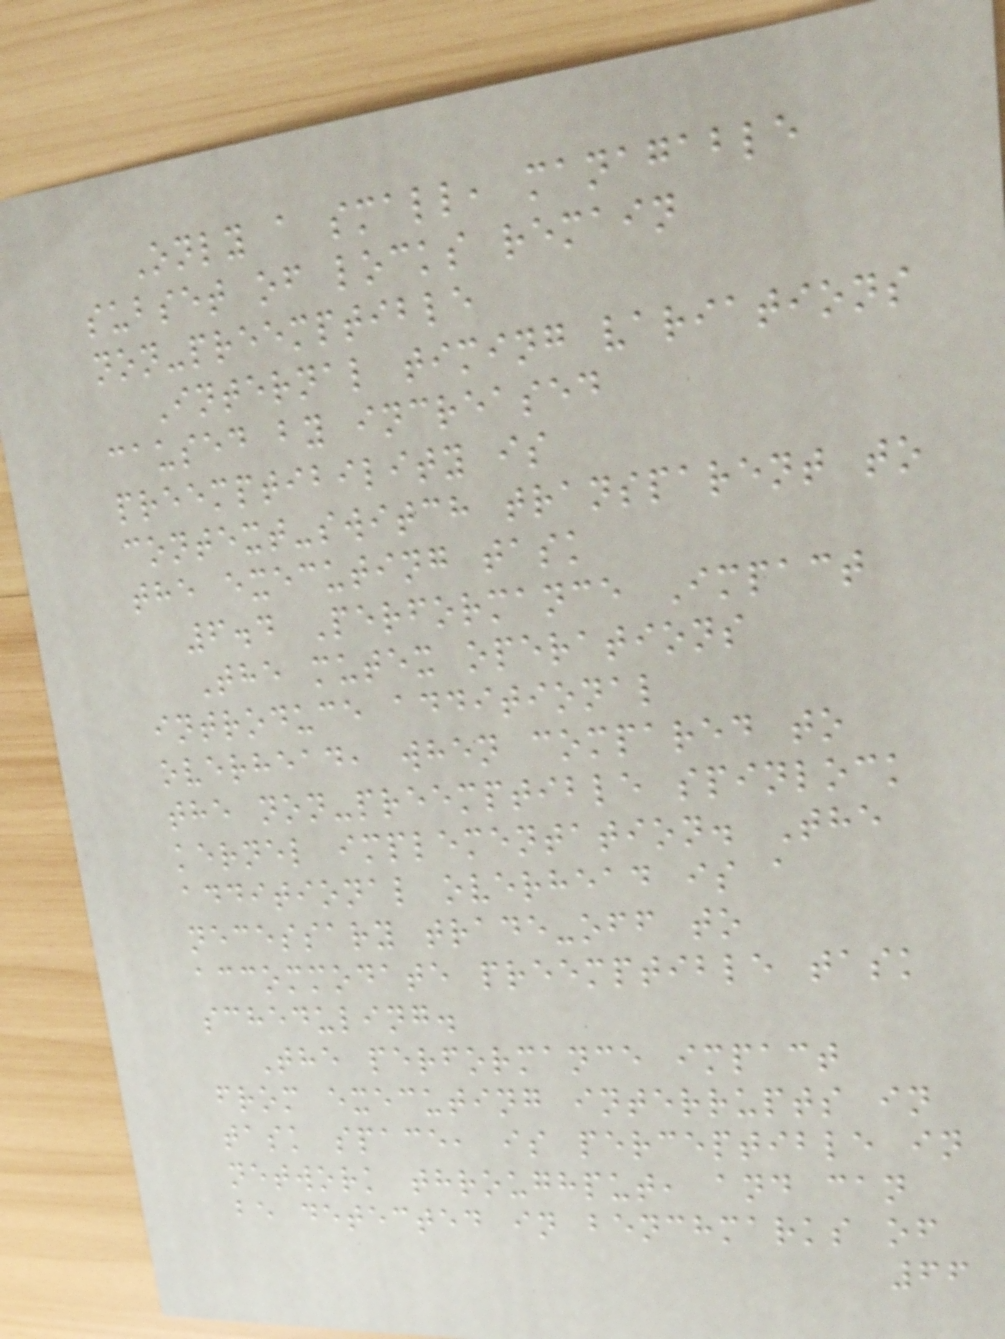Only a small, managable
subset of locks remain
non-preemptible
Internal timing variations
caused by increased
preemptibility is
context-switch transparent to
the executing task
6.4 Performance Impact
The mutex operations
introduce additional
overhead, when compared to
the non-preemptible spinlock
kernel implementation. The
additional overhead is a
necessary trade-off to
accommodate preemptible task
scheduling.
The performance impact
from executing interrupts in
task space, is perceptible in
network throughput, and can
be detected in benchmarks of
66
